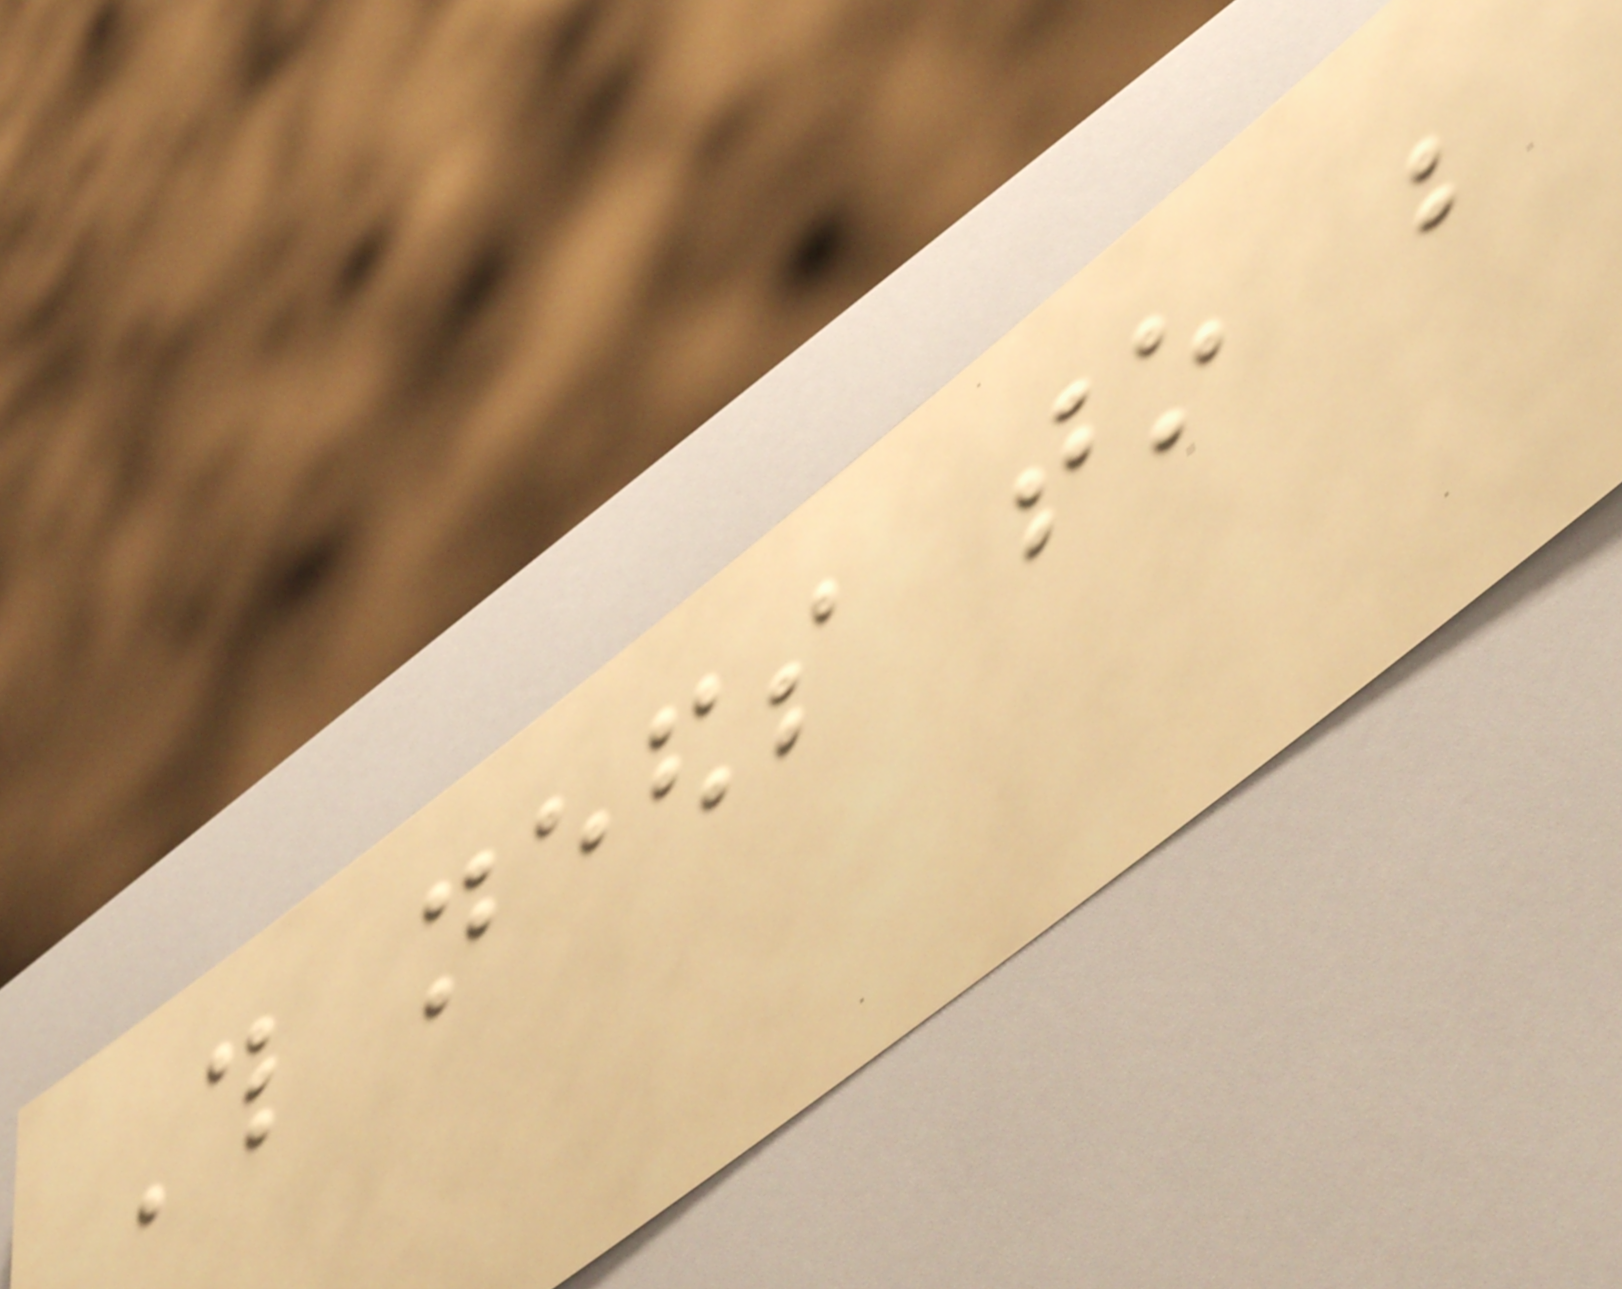This needs to be
